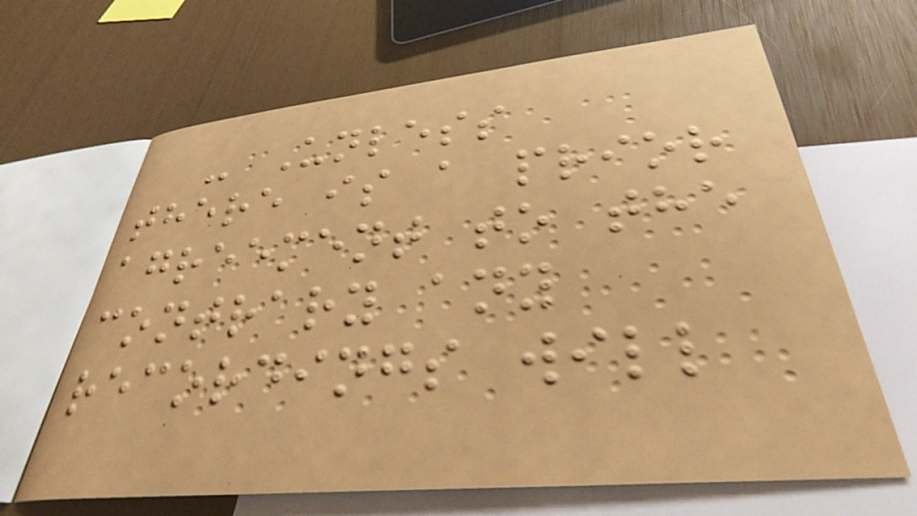- Unless
there is a prior
agreement to the
contrary any
recordings will
